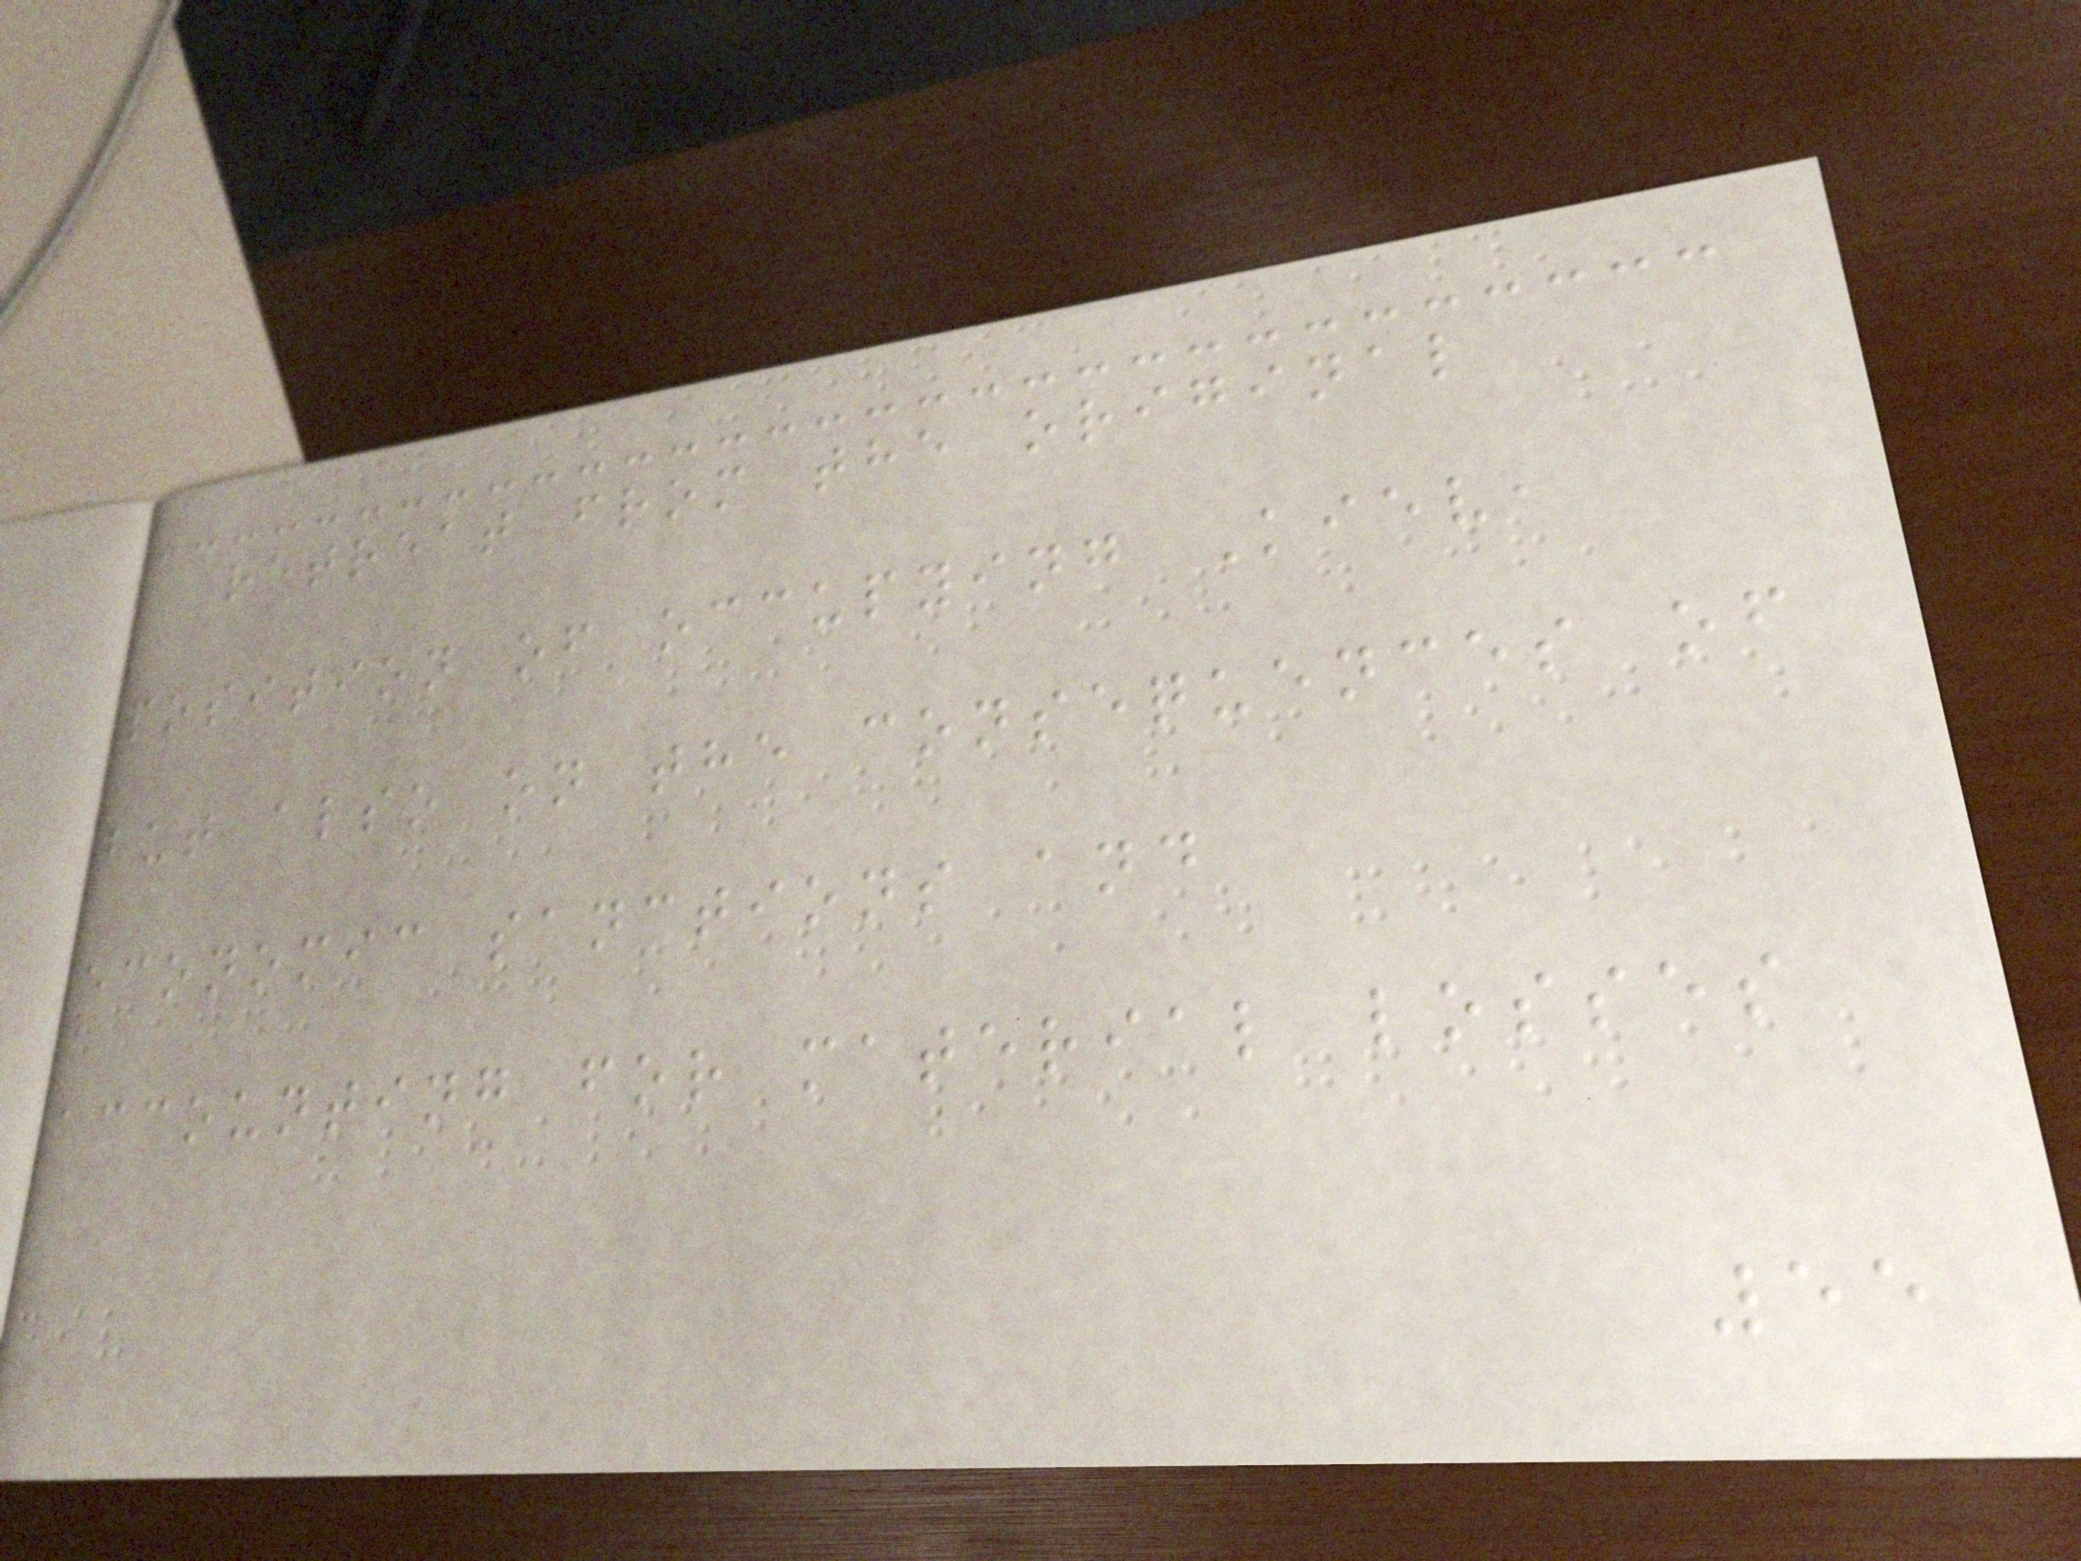retreat from the original
position of occupying Kiev,
but also on the consequences of
economic sanctions and
accounting for material losses
55
